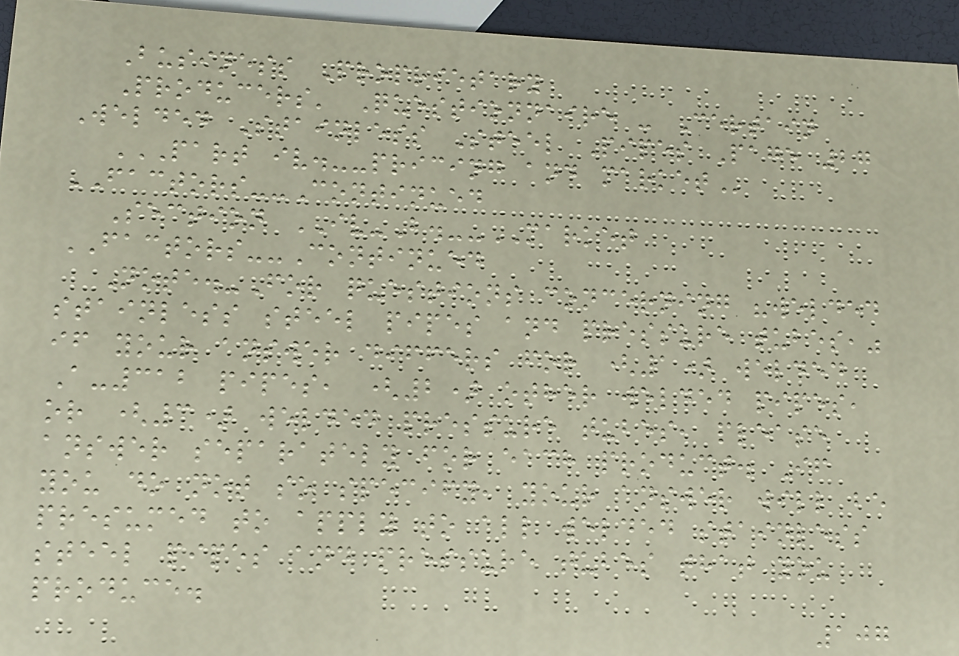Business Proprietary
Producers' Questionnaire - Certain
Welded Stainless Steel Pipes Page 27
PART IV.--PRICING AND MARKET
FACTORS--Continued
Section IV-B.--MARKET
FACTORS--Continued
Note.-For questions concerning "welded
stainless steel pipes and pressure tubes,"
if your answer differs for (1) welded
A-312 pipes, (2) other welded pipes,
or (3) welded pressure tubes, please
answer separately for each product. If
you do not so specify, your answer will be
presumed to apply to all welded stainless
steel pipes and pressure tubes that you
produce.
107
